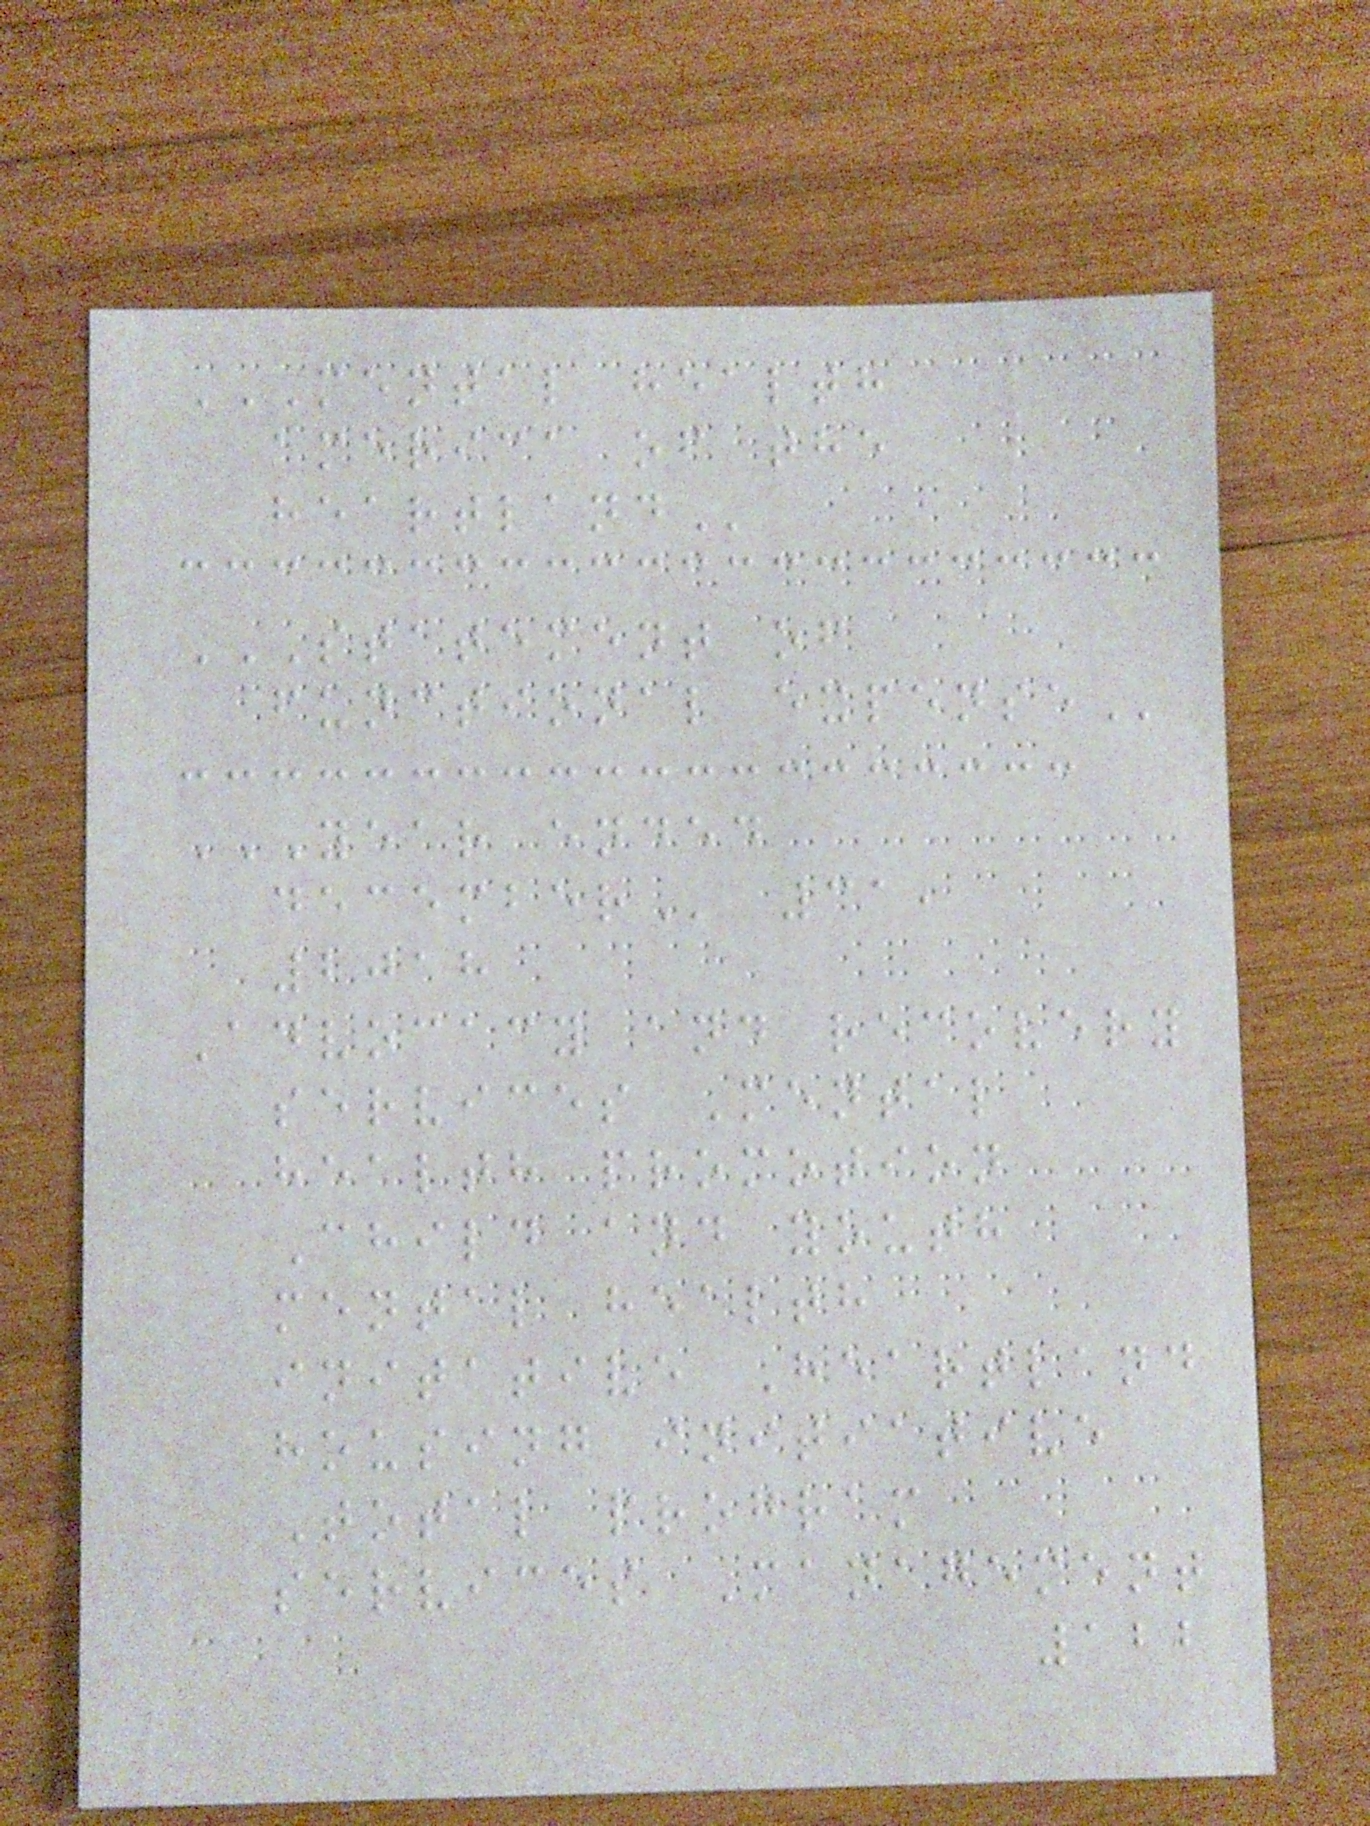MENTAL HEALTH
AMERICA OF THE
HEARTLAND
STATEMENT OF
FUNCTIONAL EXPENSE
YEAR ENDED
DECEMBER 31,
2018
Advocacy and recovery
services Mental
health promotion
Child and youth
mental health
initative Heartland
housing initiative
Total program
services Management
122
